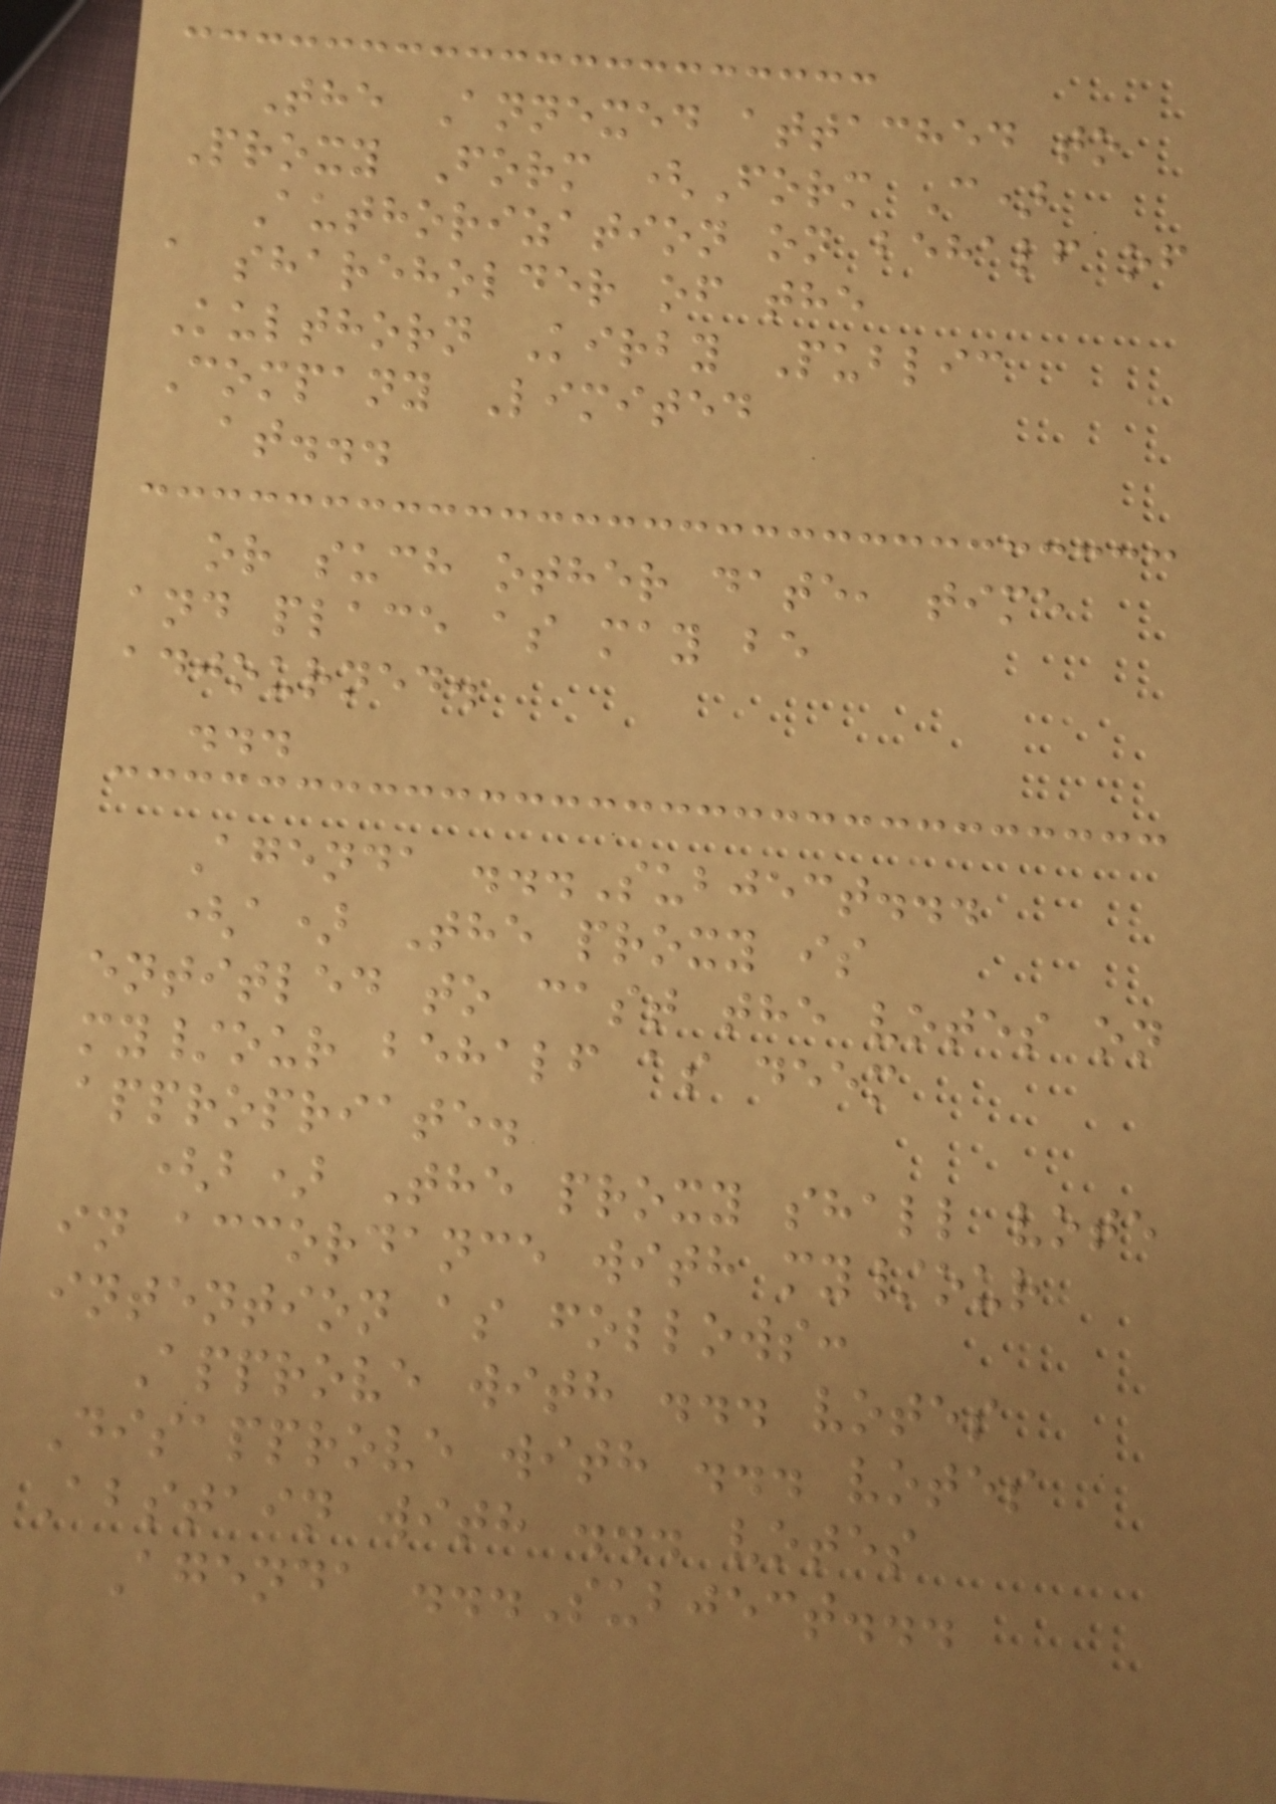The Annexed attached to
Proxy Form (Form C)
Authorization on behalf of
a shareholder of the
Kulthorn Kirby Public
Company Limited
at...
or such other date, time
and place as may be
adjourned.
...
Agenda ...Subject...
(a) The proxy is
entitled to cast the votes on
my/our behalf as deem
appropriate.
(b) The proxy shall vote
in accordance with my/our
intention as follows:
Approve with ... votes
Disapprove with ... votes
Abstain with ... votes
Agenda ...Subject...
